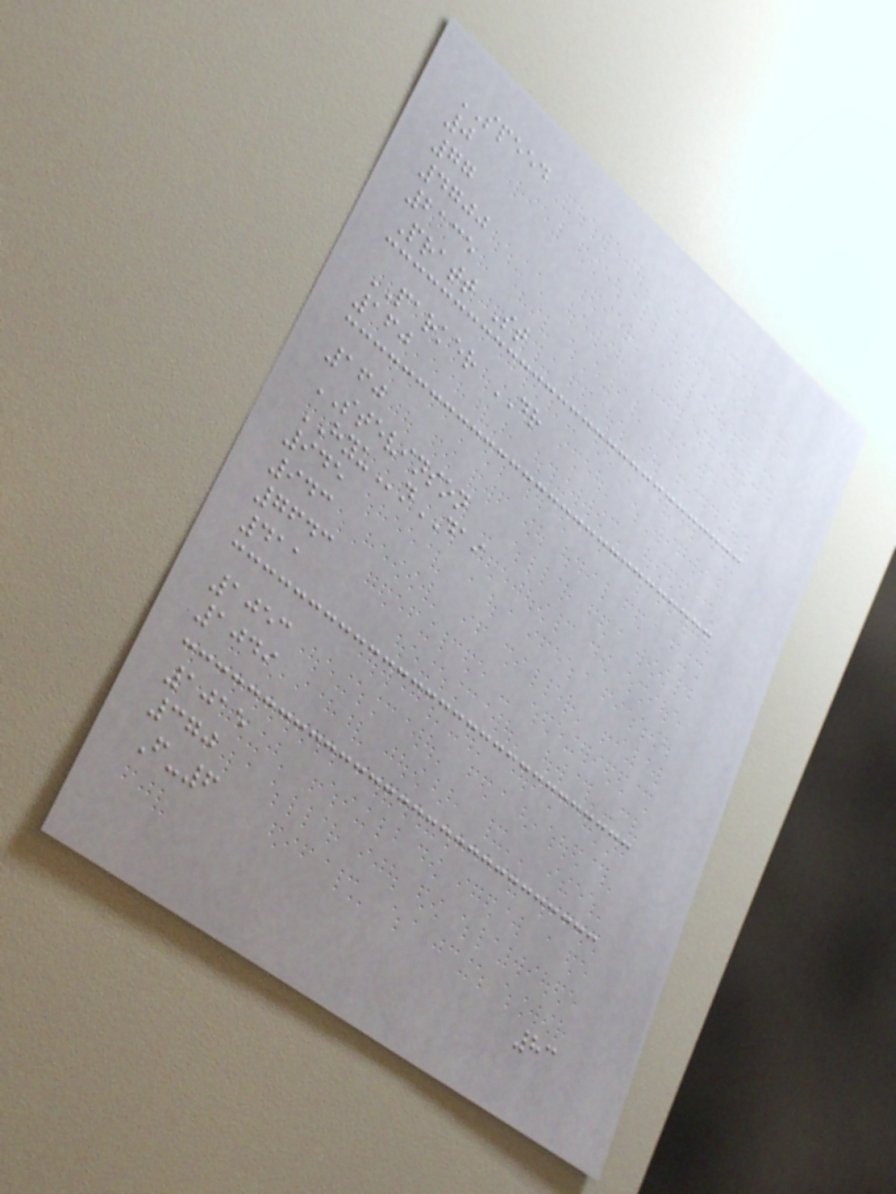SPEED
0
77
4700
2135
Pratt St
PARKER DR
160
160
STEVINSON
HYUnDAI
945
943
7643
411
1053
1049
1015
370
F-6
83
